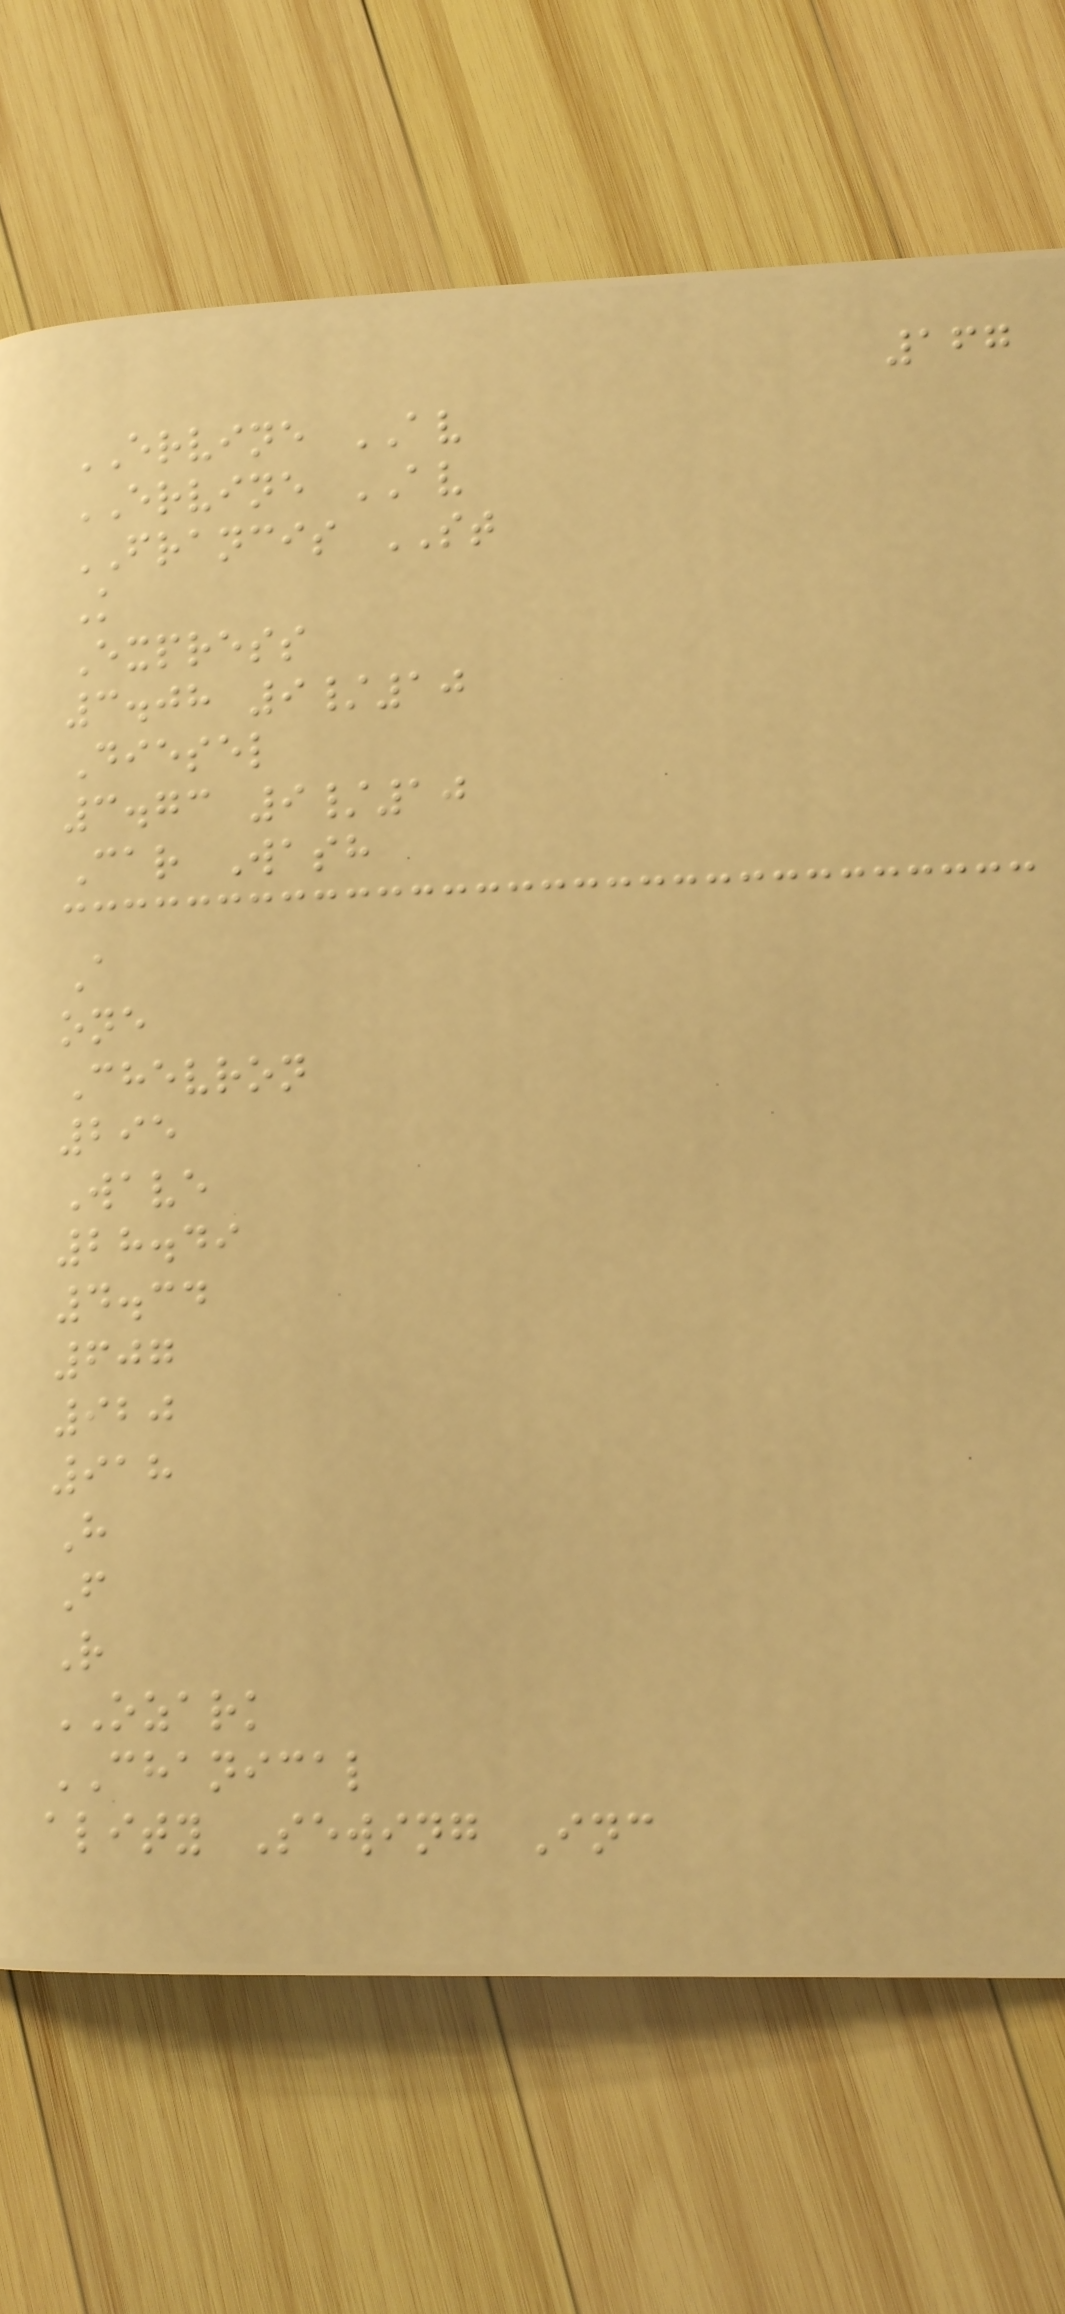167
ERVINE AV
ERVINE AV
FRANCIS ST
K
Express
3.08 9/10
Diesel
3.73 9/10
Car Wash
A
one
Chevron
295
Wave
28.49
4.34
607
920
918
H
F
R
OZARK
CHANICAL
ality Sewing Inc
